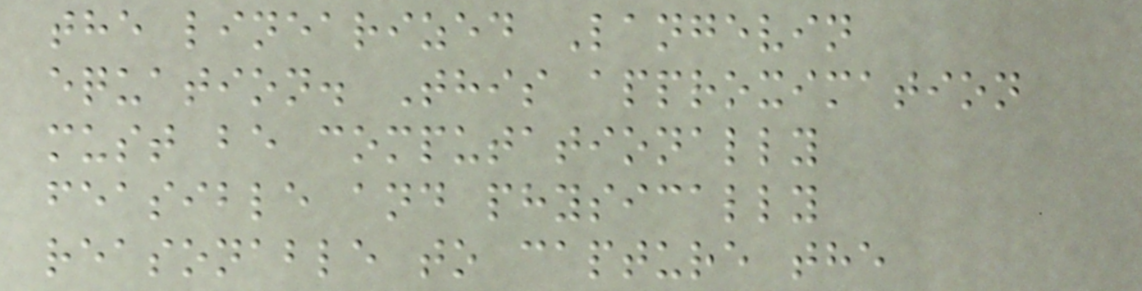the linearized Langevin
equation. This approximation
must be computationally
feasible and physically
reasonable to capture the
